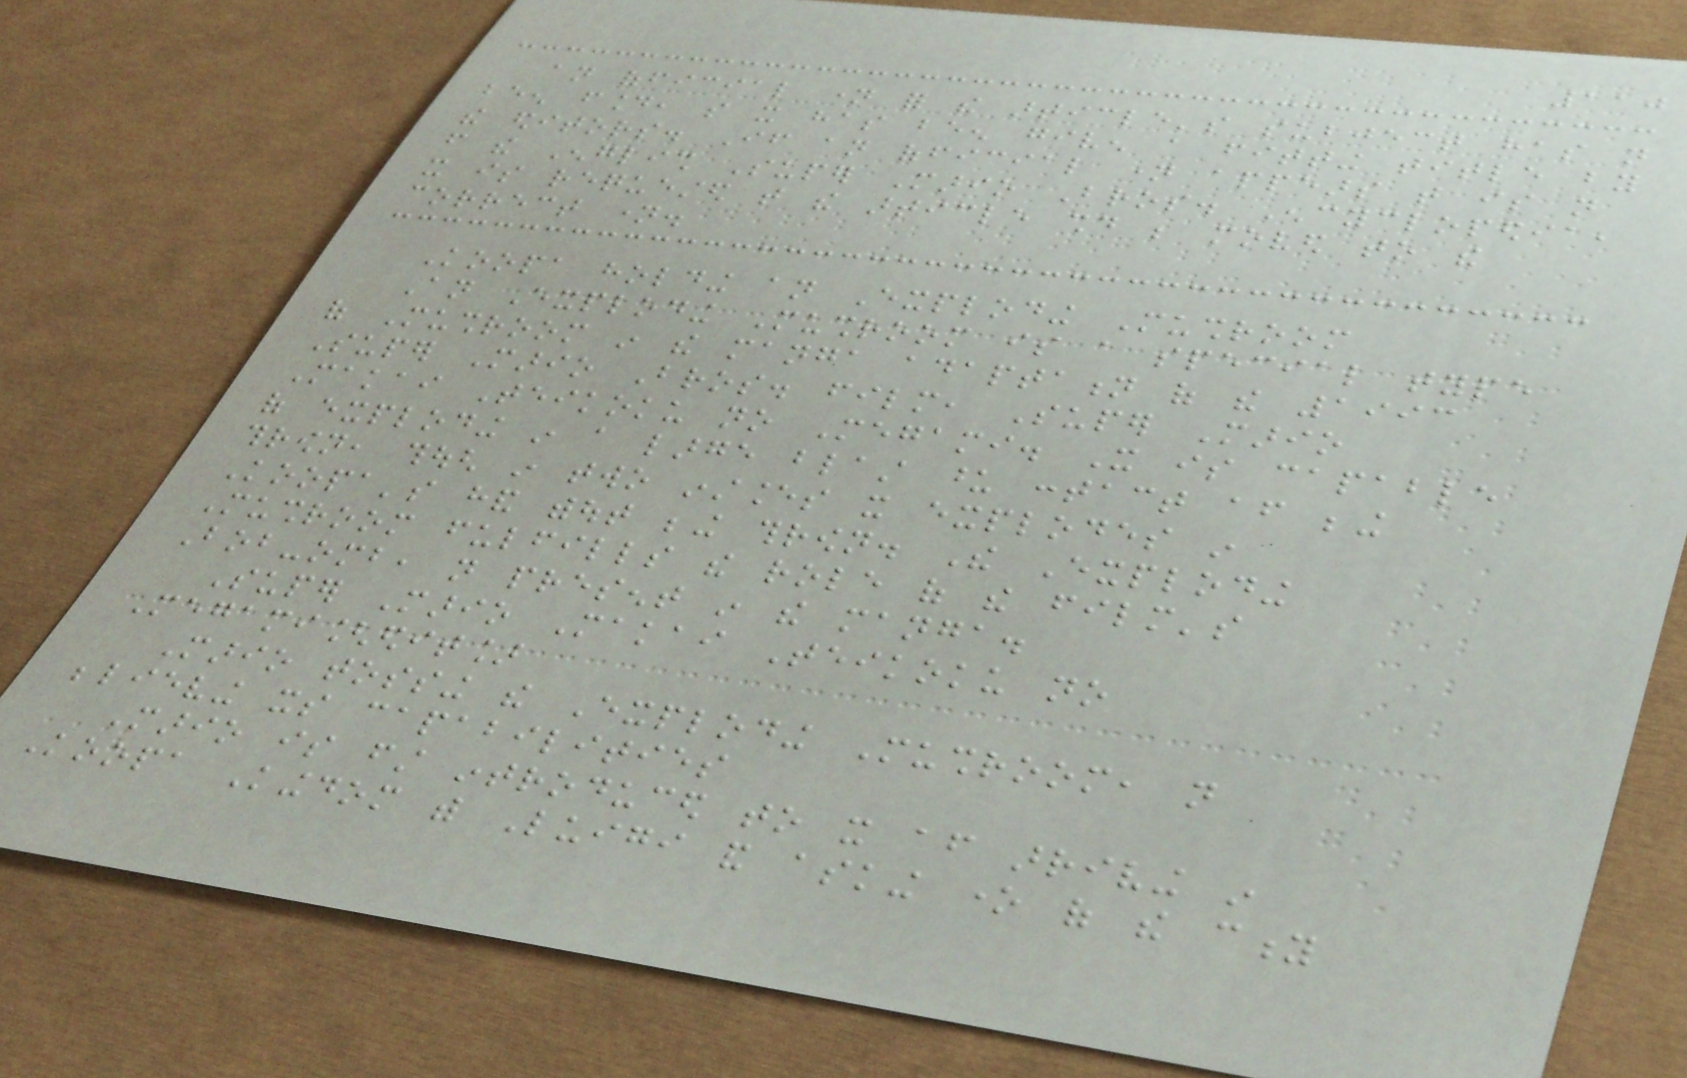110
an official name for the article's subject has not
been found, so it has been given a fitting title by
the editors. If an official name appears that is not
from the English Super Mario Bros. Encyclopedia,
it is requested that the article should be moved to the
correct name.
Koopa holding an Exploding Mushroom
An Exploding Mushroom is a special type
of Mushroom in the manga adaptation of the 1993
Super Mario Bros. film, Super Mario
Makai Teikoku no Megami. It is capable
of exploding in a large blast upon contact after being
thrown, though in two instances it explodes in
Koopa's hand without being thrown. The Exploding
Mushroom fulfills the role of the film's
Bob-omb, not present in the manga.
Super Mario Makai Teikoku no
Megami[edit]
Mario tossing the Exploding Mushroom, not
believing its capabilities
Mario is first introduced to it after arriving in
Koopa Kingdom with Luigi and asking one of the city
